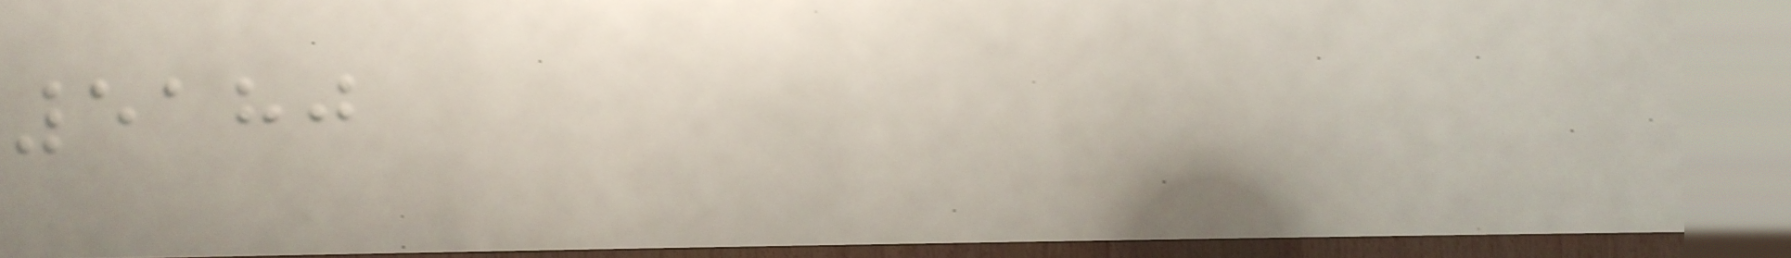5180
